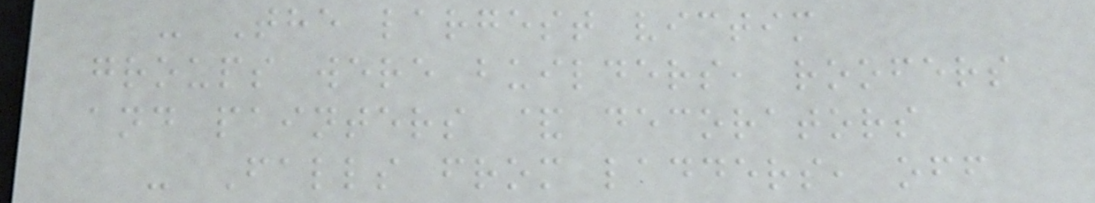- The largest victim
groups were builders, roofers
and painters & decorators
- Falls from ladders, off
